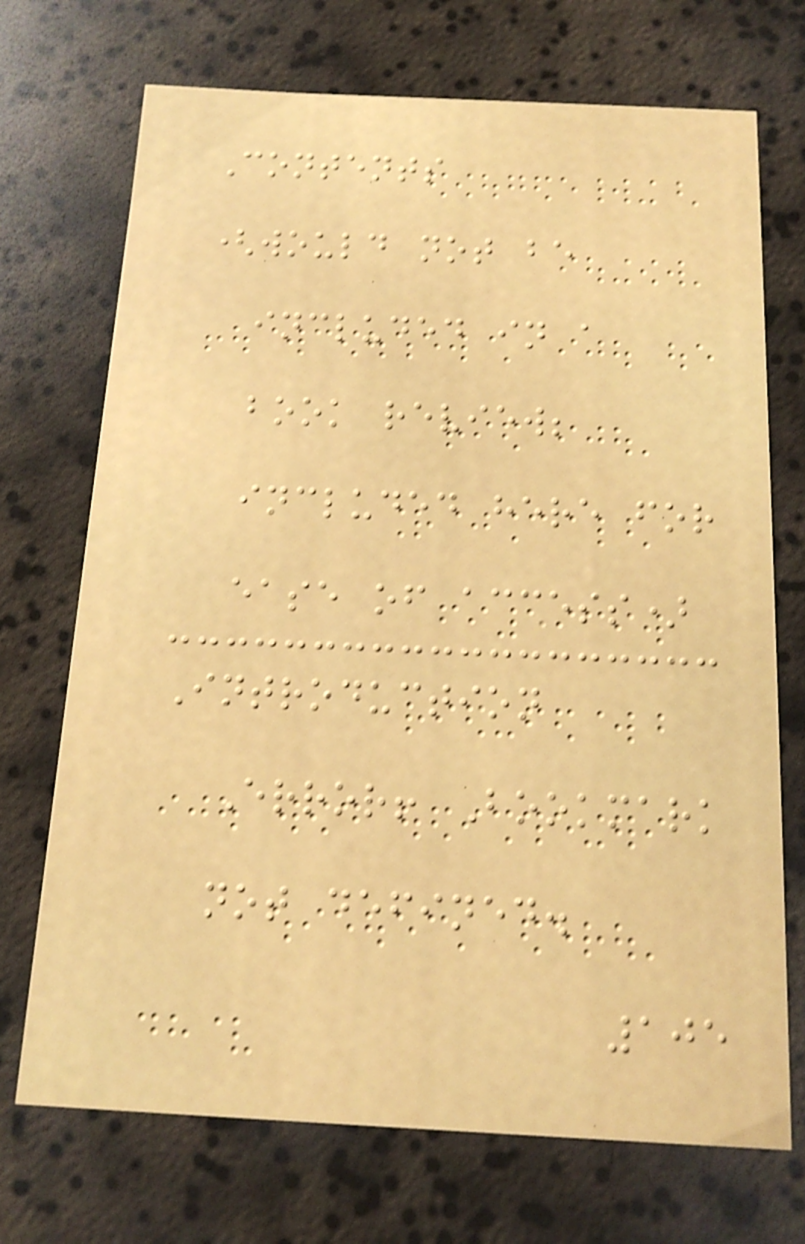Contents
(would not be
included in a
book review;
included here for
ease of access)
Introduction
Error! Bookmark
not defined.
105
